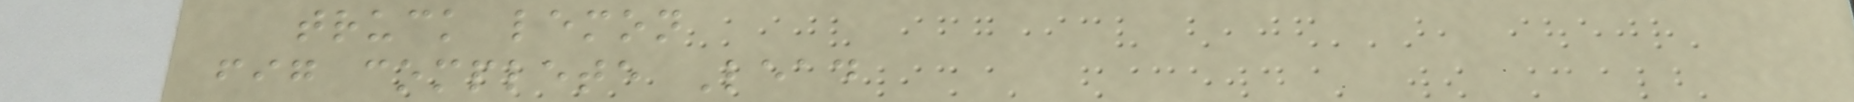truck lemon
fig complete Lead
